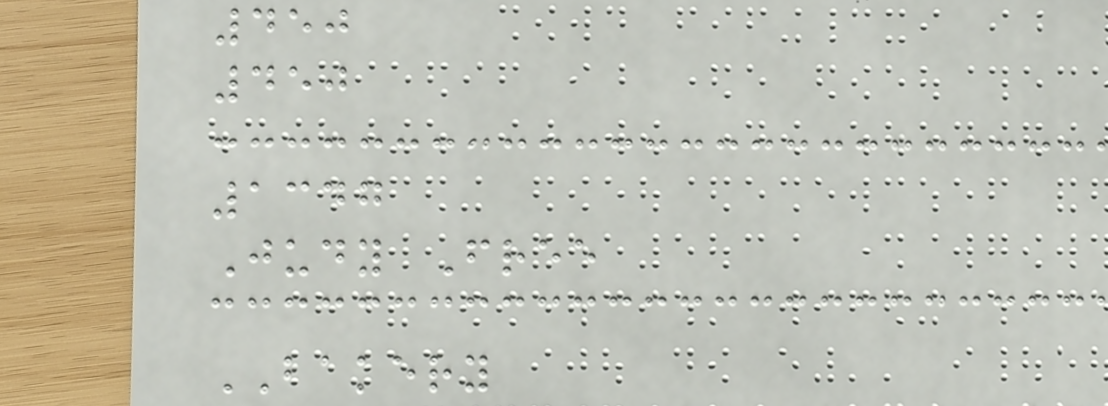450
450
1347
Judy Free
BAKERY
